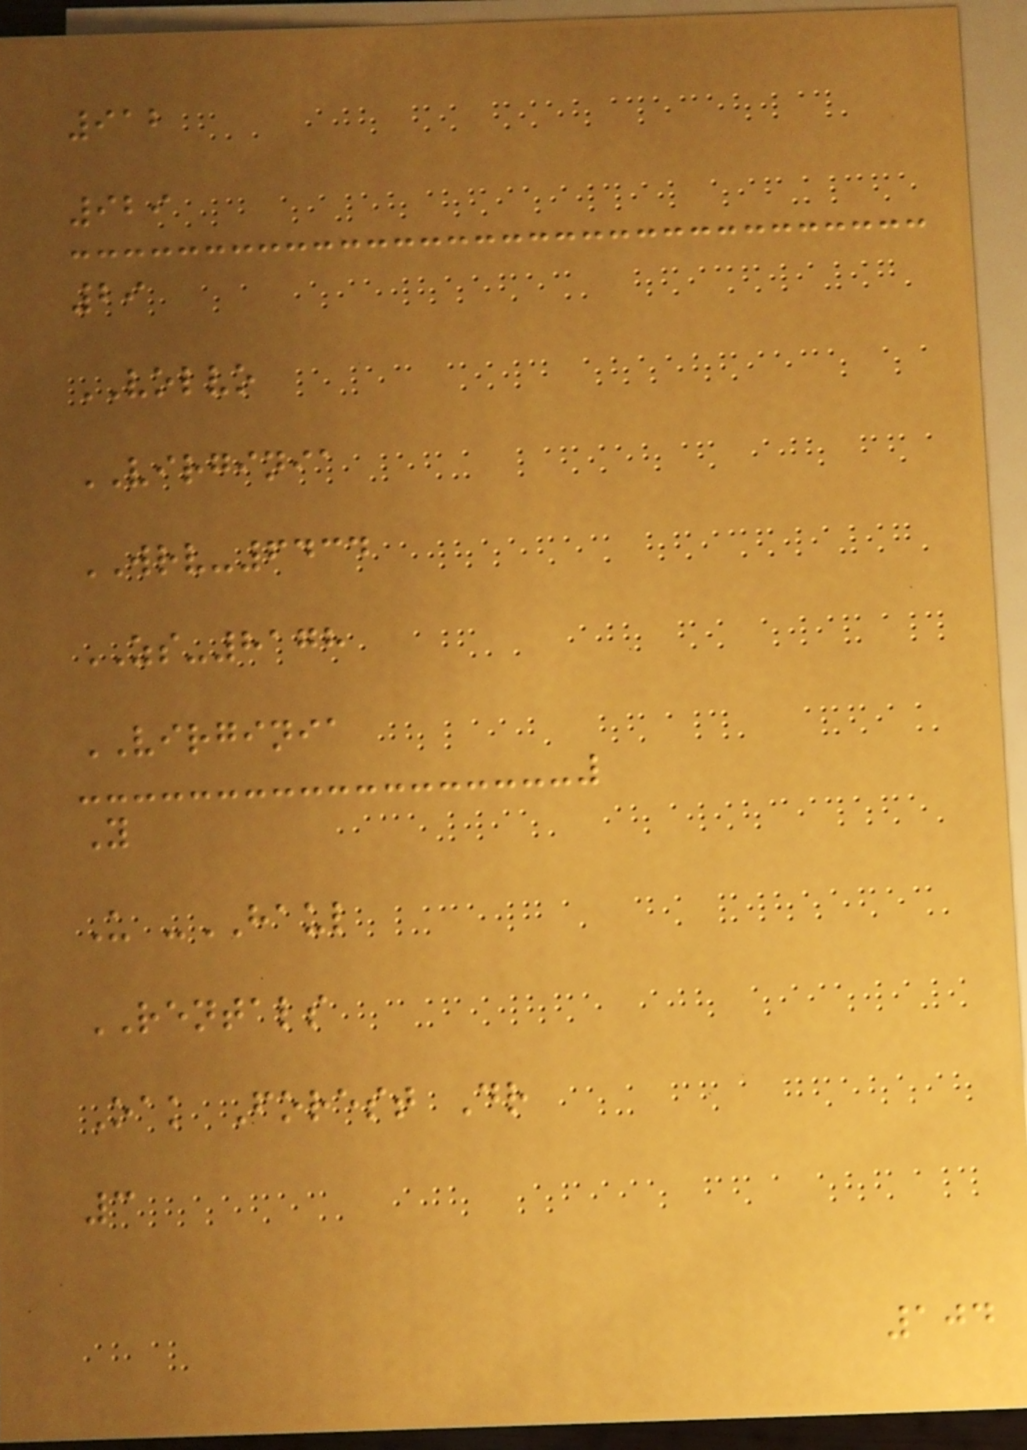912
929
29
VOLVO
VIRGINIA
WRV-6434
ZS-8178
VIRGINIA
Y
U -HAUL
RENTALS
Oak Forest Dr
3
104
